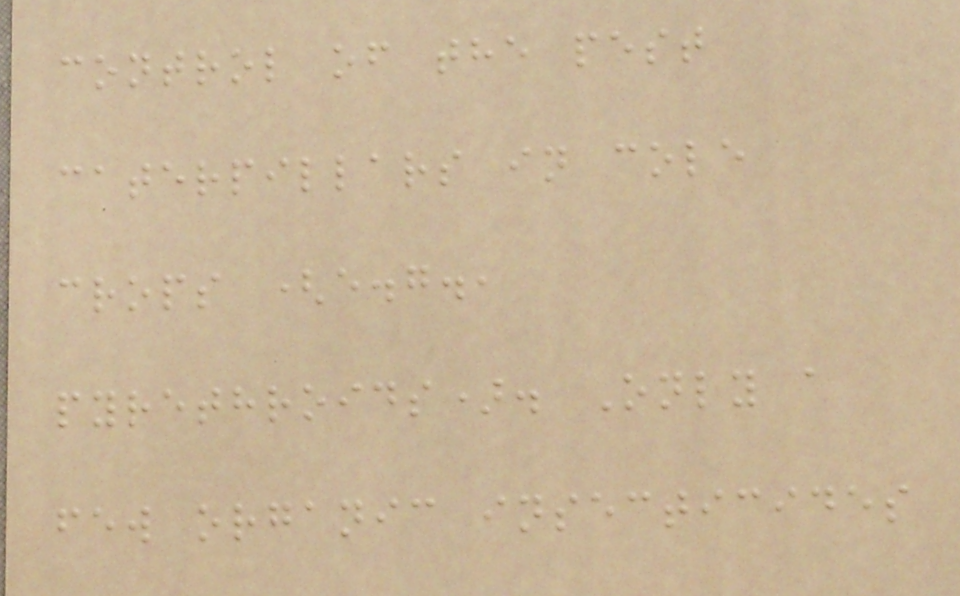control of the pest
caterpillars in cole
crops (e.g.,
pyrethroids). Only a
few organic insecticides
